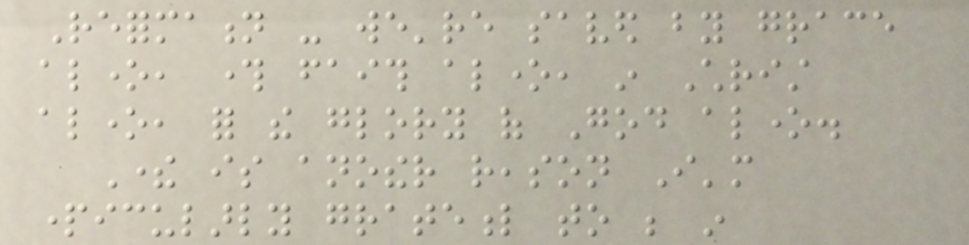Reformation - we're saved by grace
alone, through faith alone, in Christ
alone, for the glory of God alone.
There is another reason I'm
particularly grateful to be in
